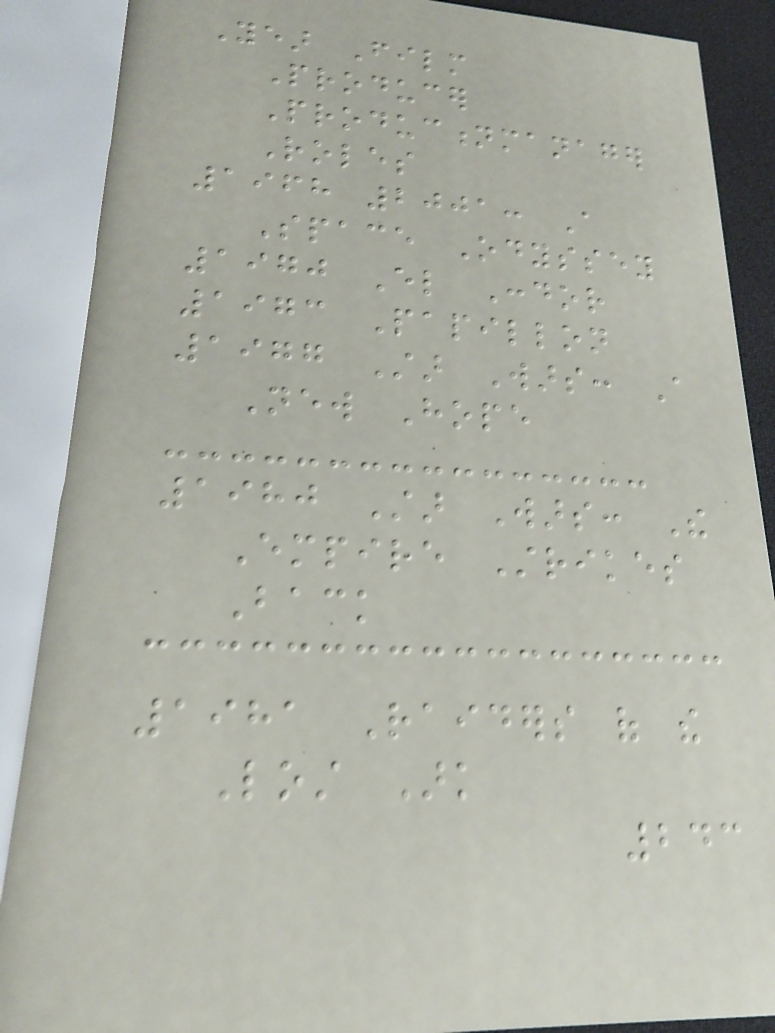Year Film
Producer
Productionmanager
Roles
1968 2001: A
Space Odyssey
1970 El Condor
1973 Papillon
1977 Star Wars: A
New Hope
1980 Star Wars: The
Empire Strikes
Back
1981 Raiders of the
Lost Ark
243
